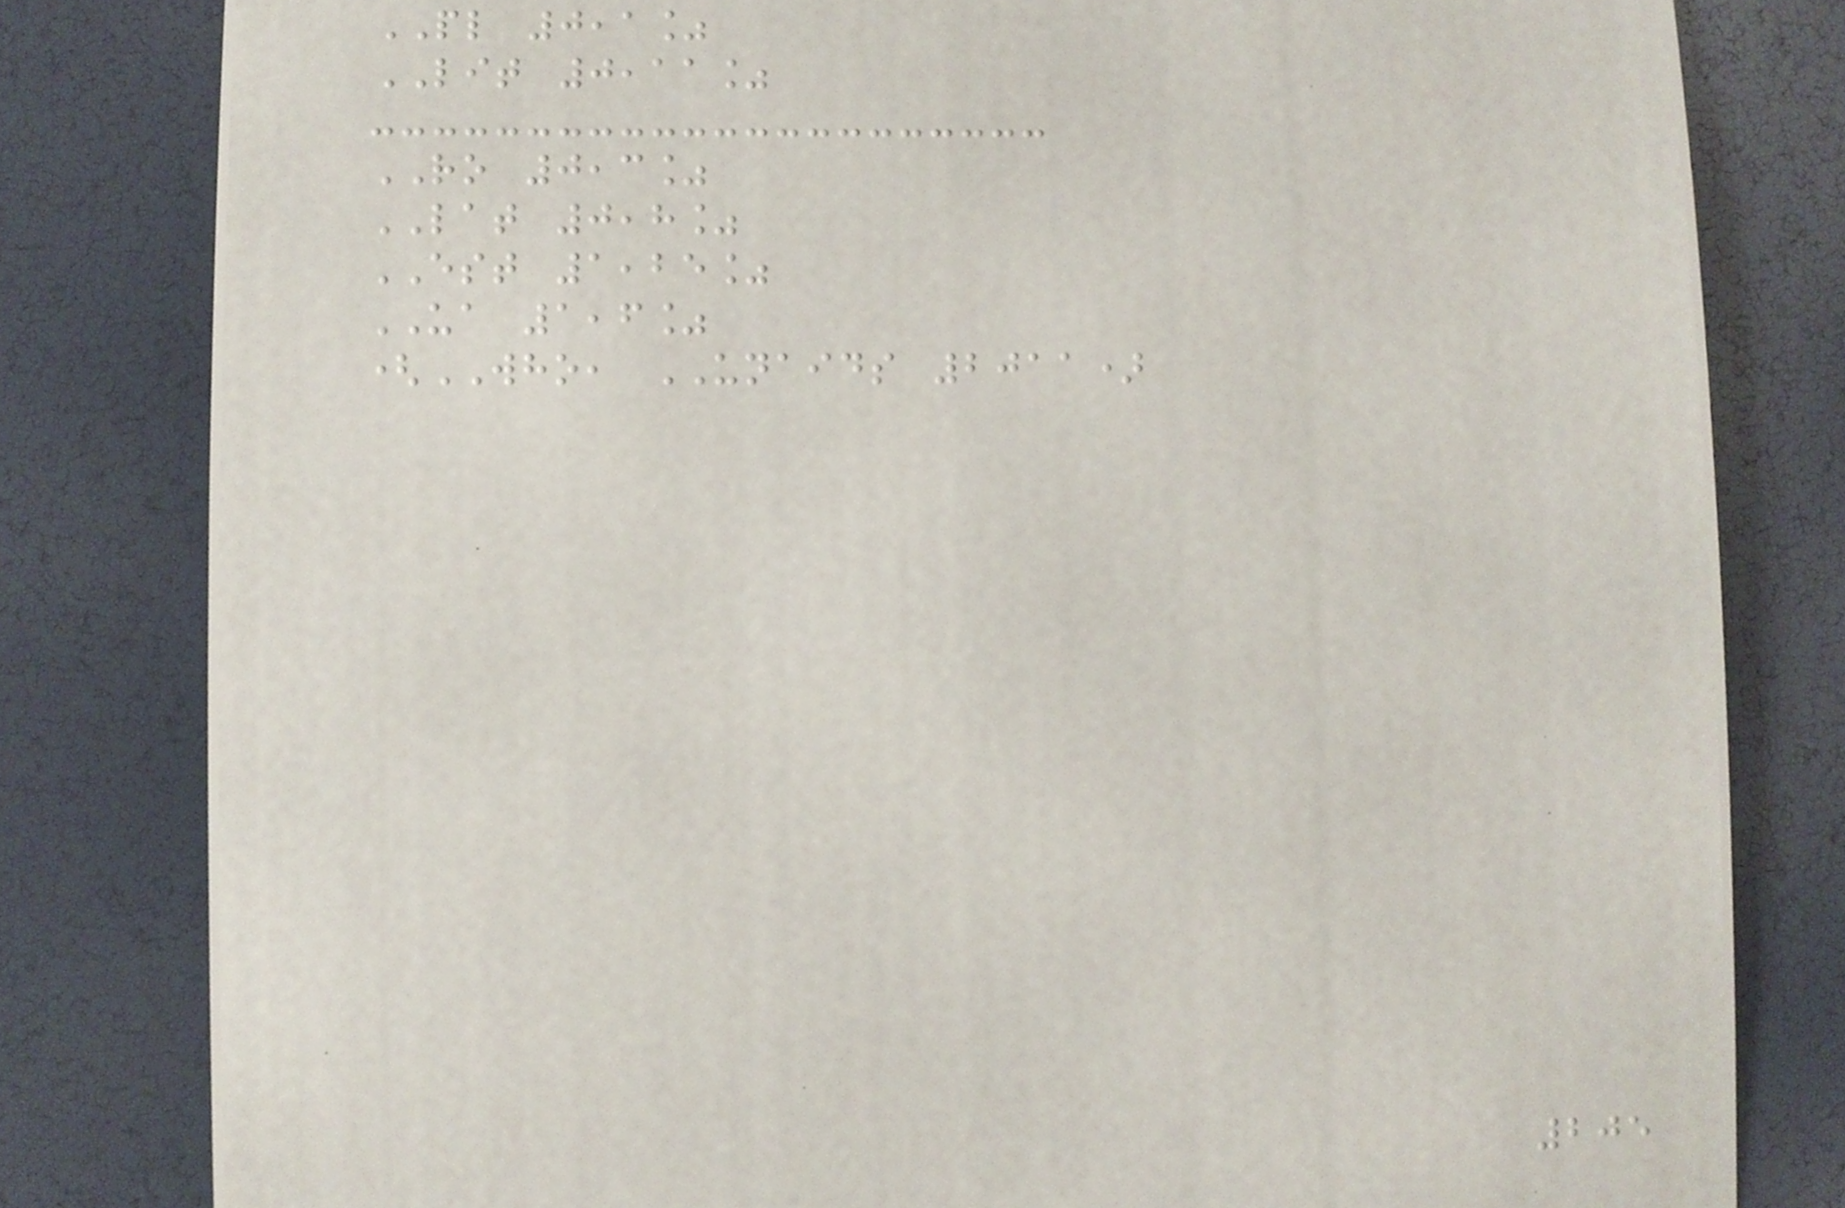PL 0,1%
LIT 0,11%
RO 0,3%
LAT 0,8%
EST 1,25%
UA 1,6%
(WHO, UNAIDS 2011)
205
